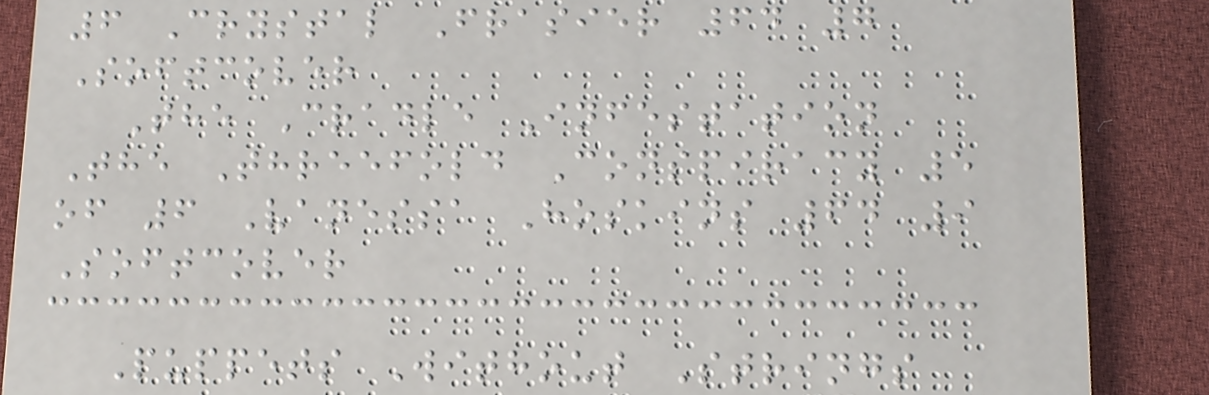6 Crystal Frasier 64 7
Softcover
The Cradle Infestation
The Threefold Conspiracy 5
of 6 Vanessa Hoskins 64 9
Softcover
Puppets Without Strings
